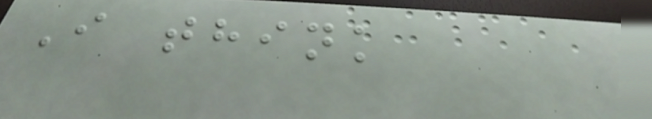I think
